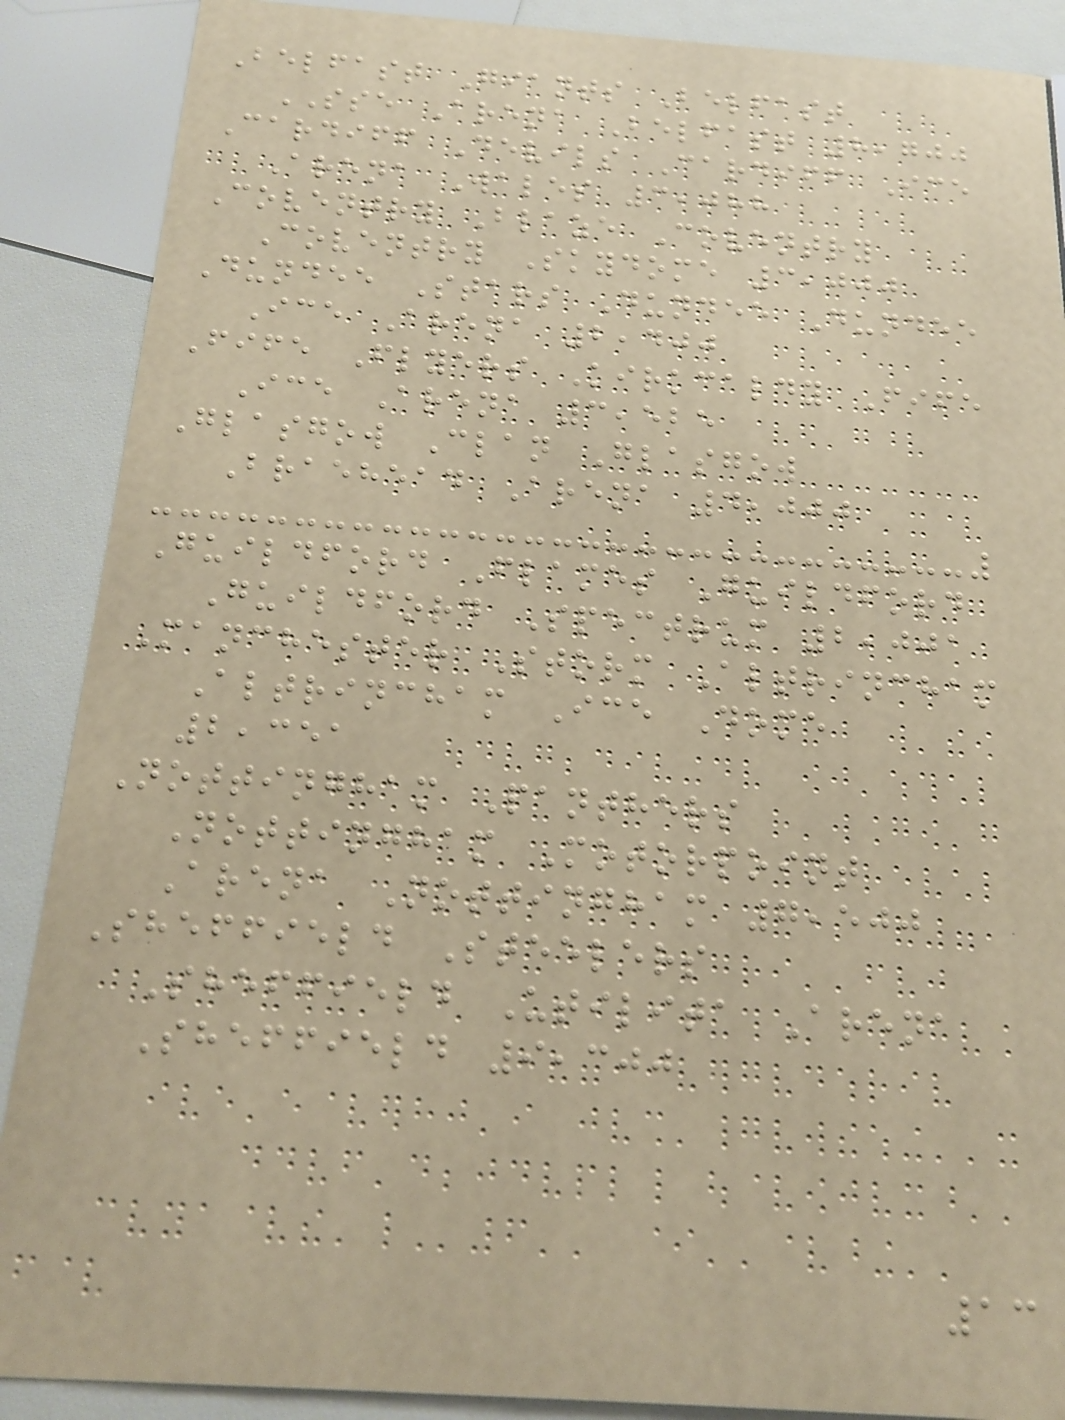Belfast Giants Belfast
SSE Arena Belfast 8,700
Cardiff Devils Cardiff Ice
Arena Wales 3,088
Coventry Blaze Coventry
Coventry Skydome 3,000
Dundee Stars Dundee Dundee
Ice Arena 2,400
Fife Flyers Kirkcaldy Fife
Ice Arena 3,525
Glasgow Clan Glasgow
Braehead Arena 4,000
Guildford Flames Guildford
Guildford Spectrum 2,001
Manchester Storm Altrincham
Altrincham Ice Dome
2,351
Nottingham Panthers
Nottingham Motorpoint
Arena Nottingham 7,500
Sheffield Steelers
Sheffield Utilita Arena
Sheffield 9,300
13
